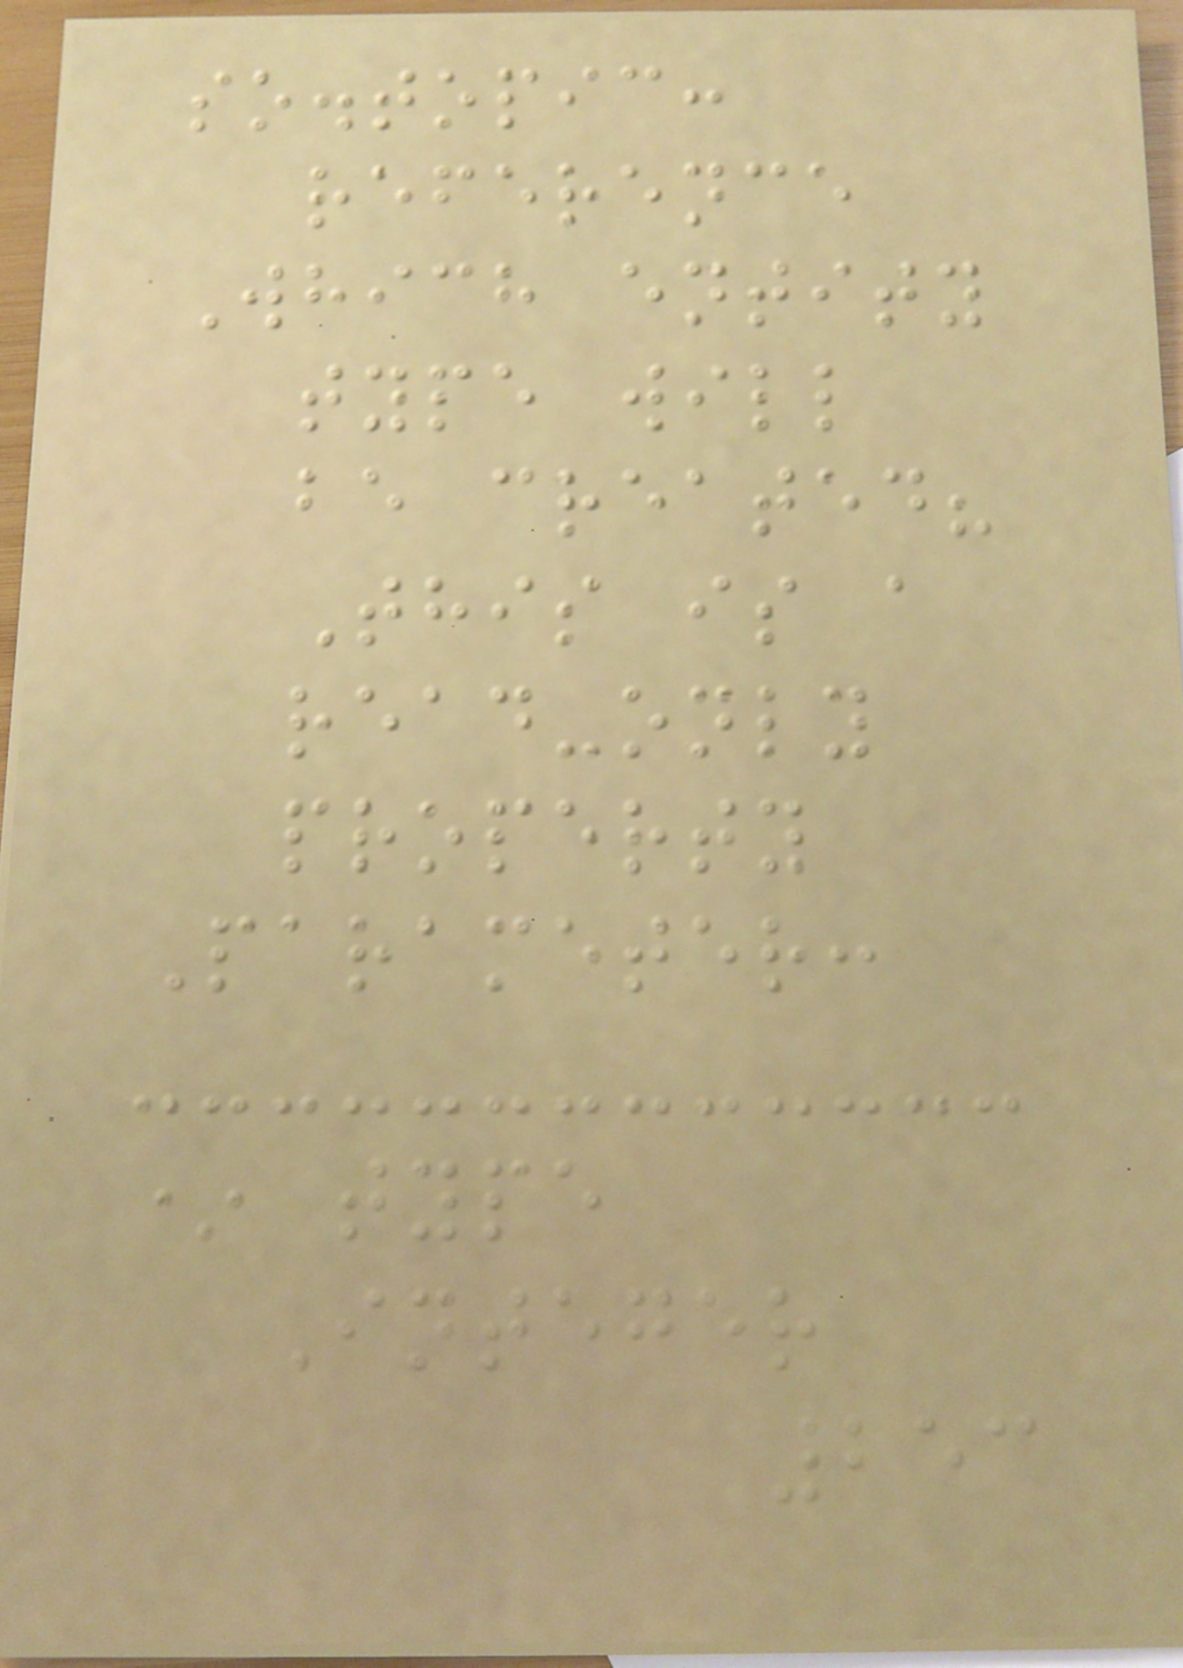so.topic:
reference
Which entity
type will
be created?
This is a
read-only
property
Parameter:
* type
Integer
253
